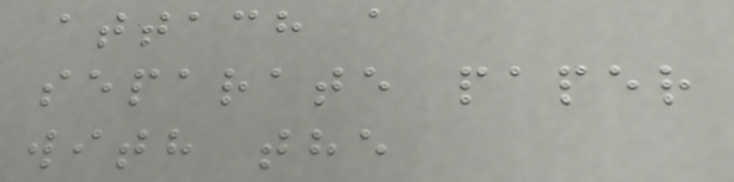attach a
separate paper
with the
